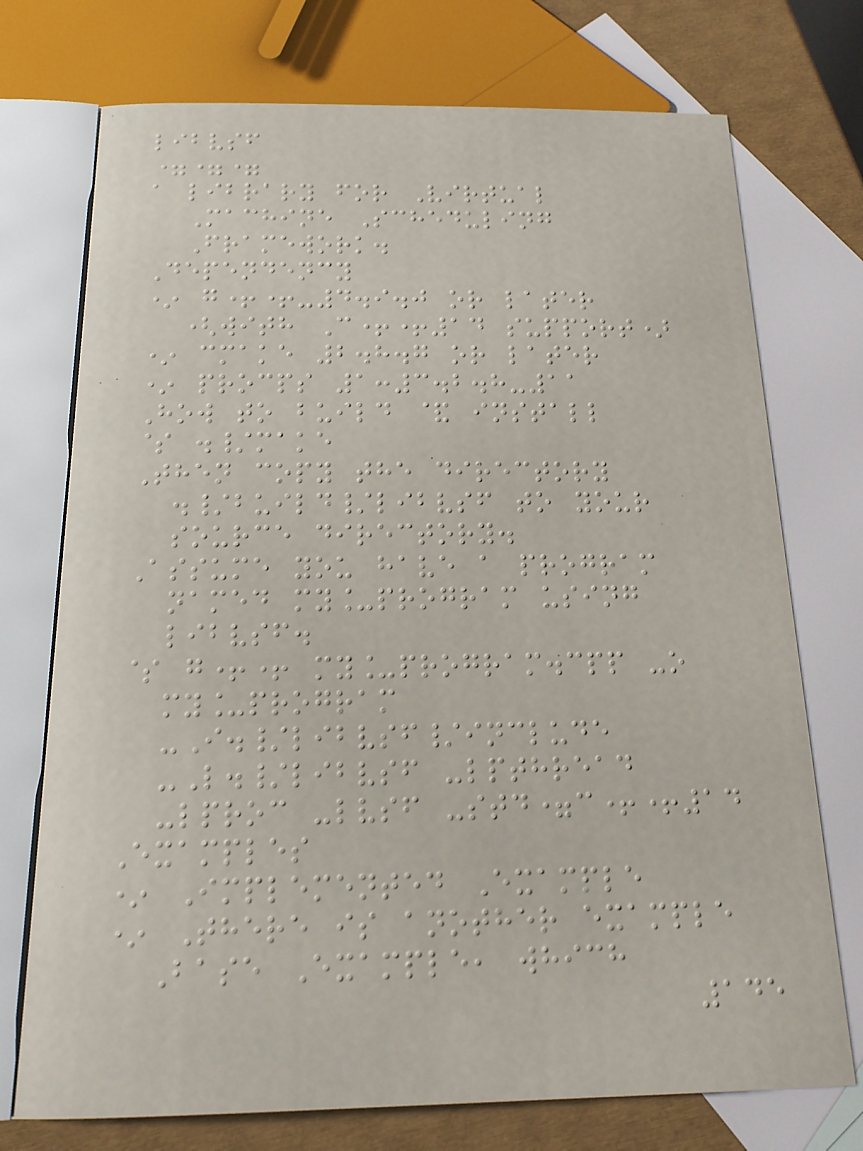libvsf
===
a library for Virtual
Machine Scheduling
Framework.
Dependency
* g++-4.9.0 or later
(with C++14 support)
* cmake 2.8.7 or later
* procps 1:3.2.8-11
How to build & install
$ ./make
Then copy the directory
./build/libvsf to your
source directory.
Assume you have a program
named my_program using
libvsf.
$ g++ my_program.cpp -o
my_program
-I./libvsf/include
-L./libvsf -lpthread
-lproc -lvsf -std=c++14
Examples
* Implemented Example
* There is another example
Base Example, which
145
